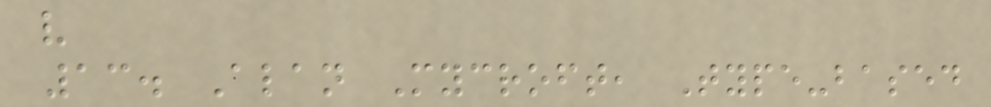v
13. Alan Mycroft, Type-based
